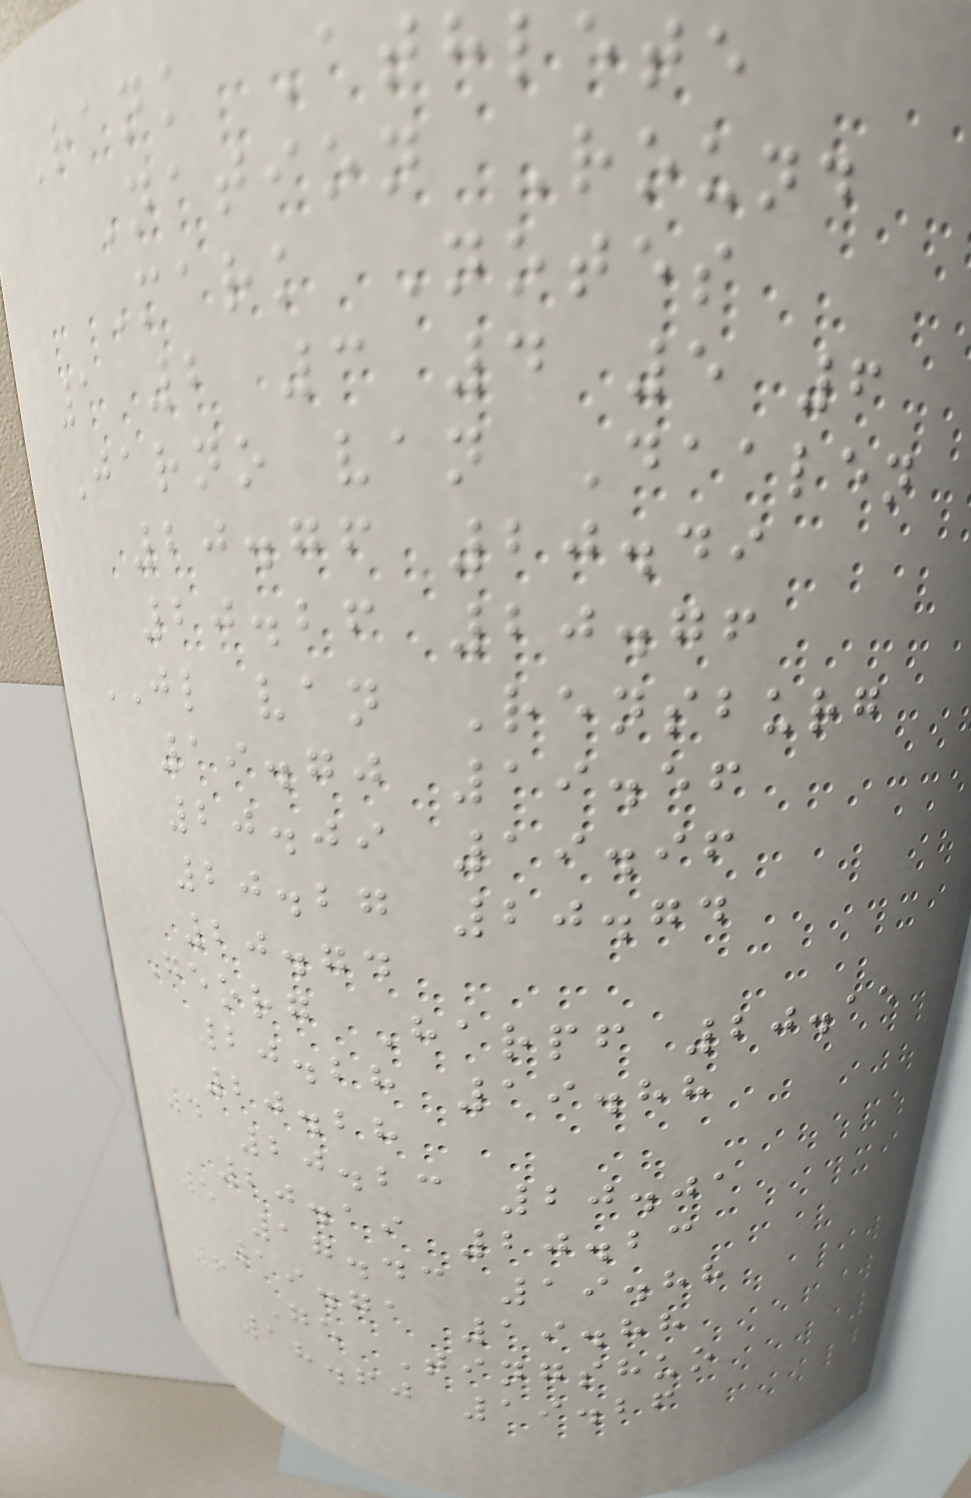Rank Athlete
Nation Round
Mark Notes
1 2 3 4 5 6
Jarno van Daalen
20.76 20.49
20.26 20.76
JL van Rensburg
19.70 19.56
20.09 19.96
20.27 20.74
20.74
Georg Harpf 20.15
20.28 19.88
20.28
4 20.23 20.01
20.19 20.23
5 17.43 19.88
19.71 19.88
6 Ge Tingshuo
18.60 19.26
